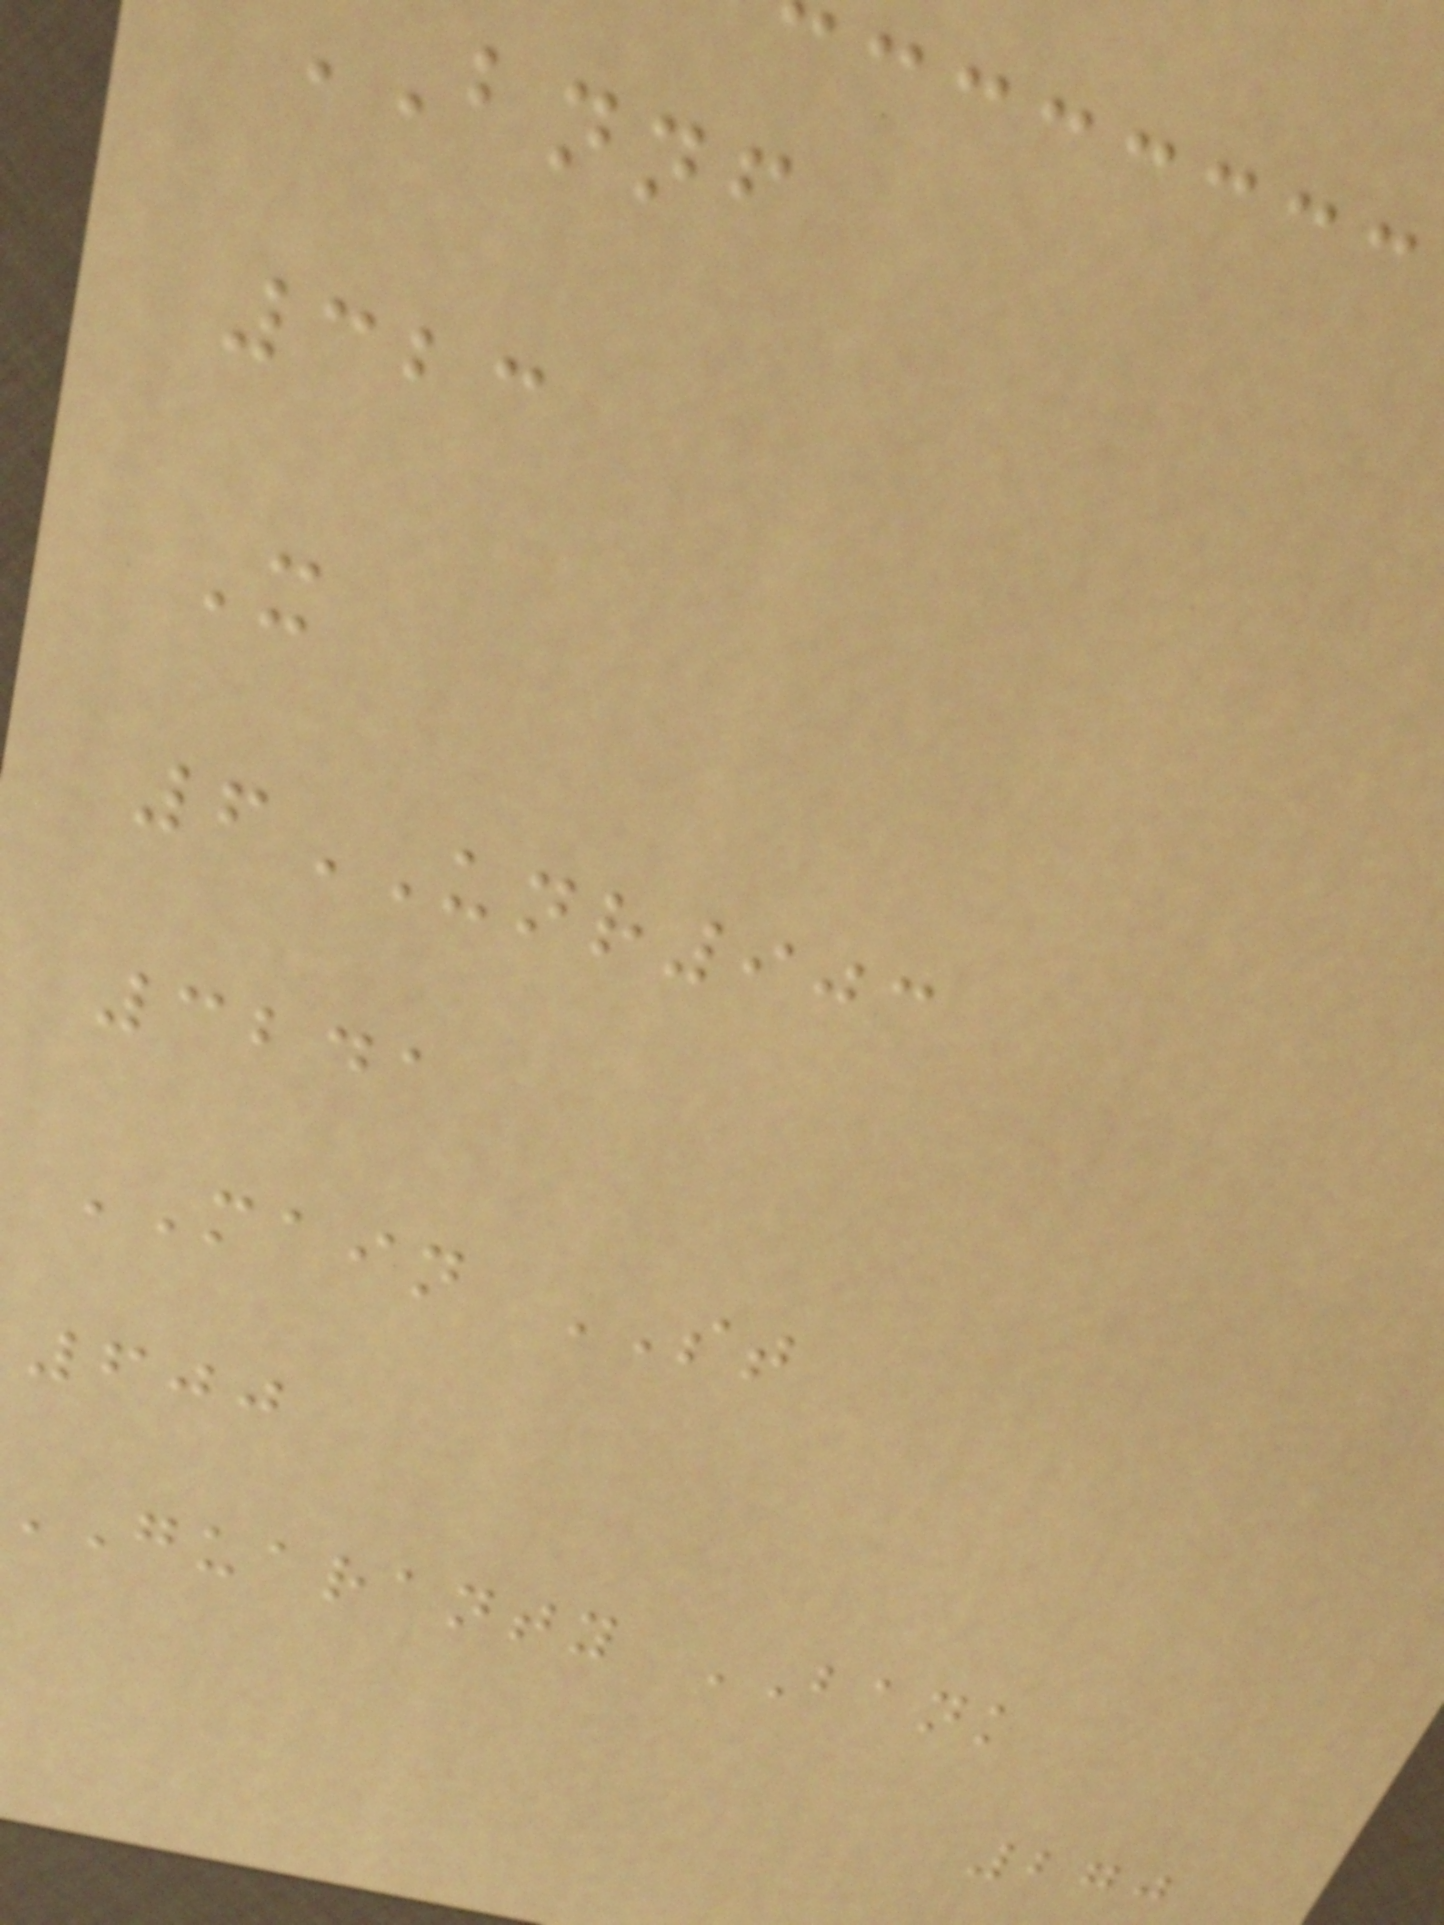bnnf
323
X
6UNR903
3241
MAIN ST
600
guaranty BANK
270
